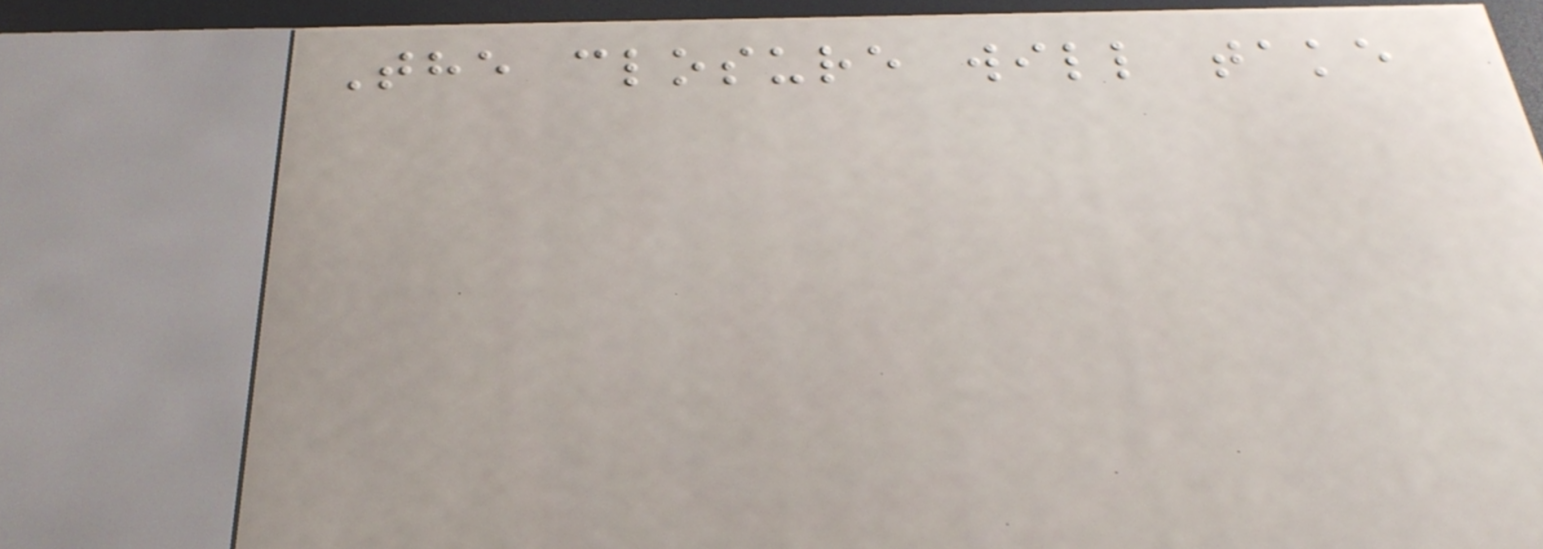The closure will take
